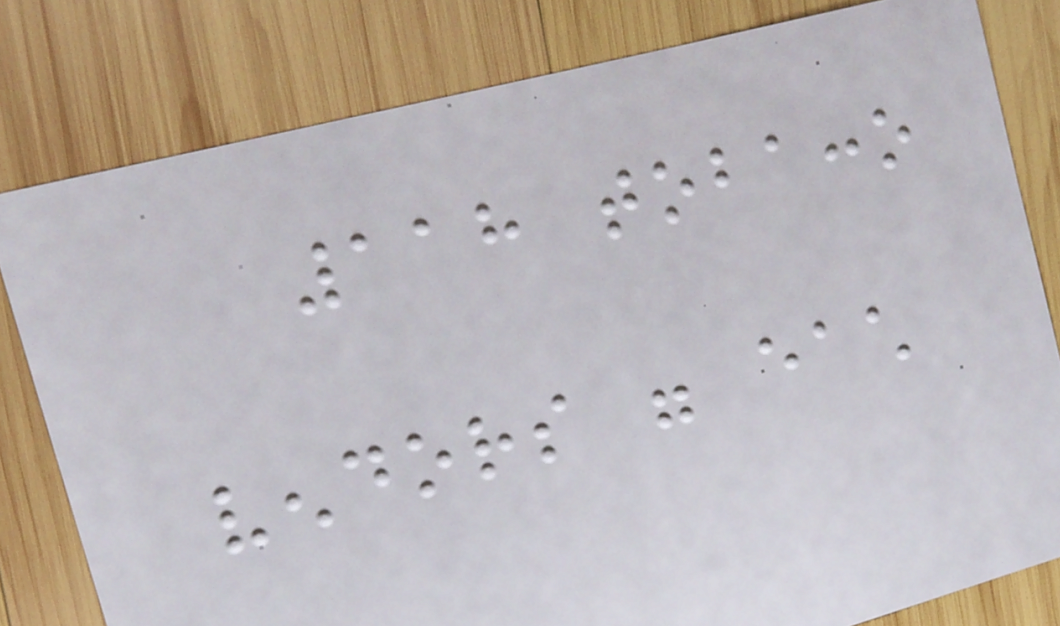118 tobacco
vendors were each
